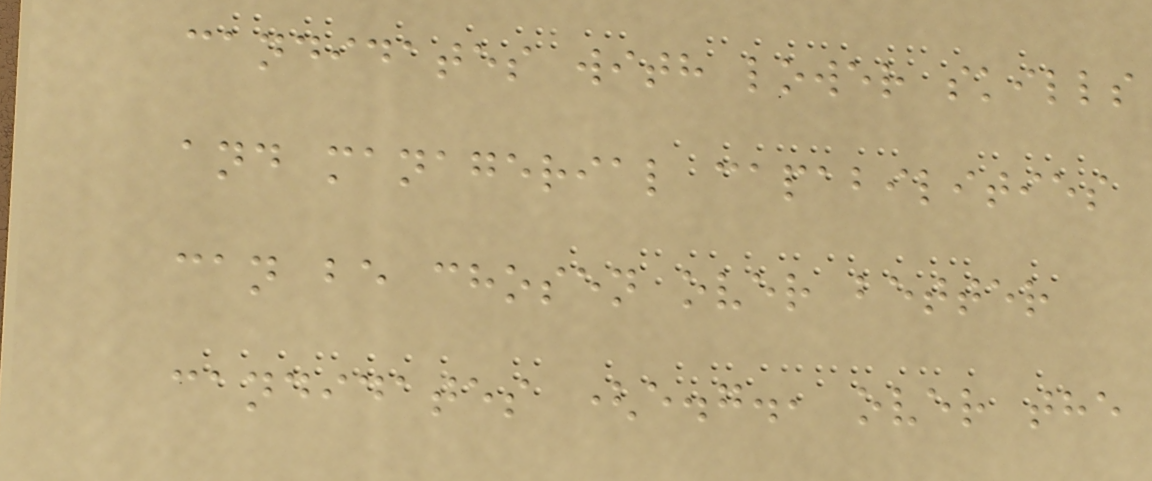candidates with lower skills
and managerial capabilities
can be chosen over better
candidates (e.g., over the
